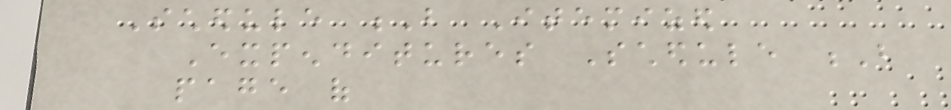Schedule B Itemized
Expenditures Schedule B
page of
